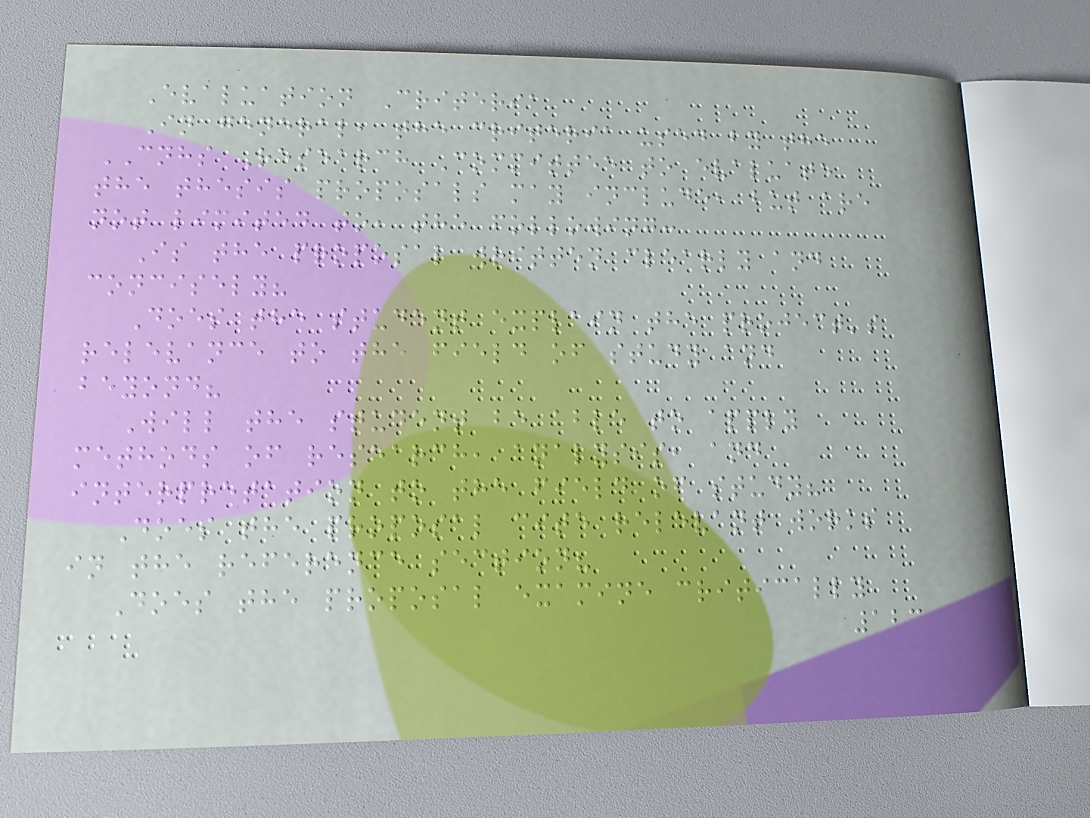Evaluation Criteria
In general, the criteria used by the
CNHS Research Committee to evaluate
the thesis proposals may include, but are
not limited to, the following:
Is the proposal written clearly and
concisely?
Does the student explain the project's
relevance to the field of study and
beyond?
Will the student be able to apply
methods of research, analysis, and
interpretation to the field of study?
Does the proposal cite relevant works
in the reference section?
Does the proposal examine critically
123
